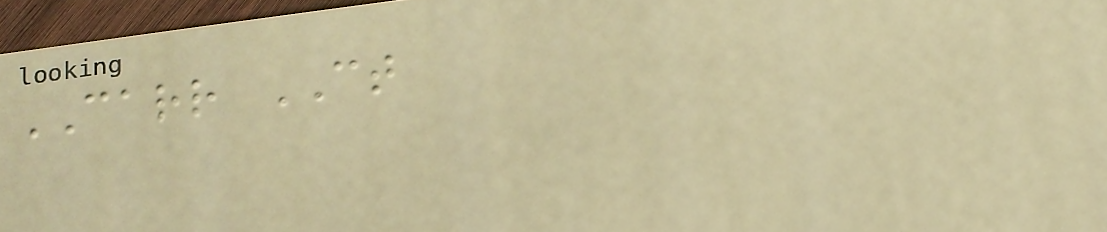CARR CT
